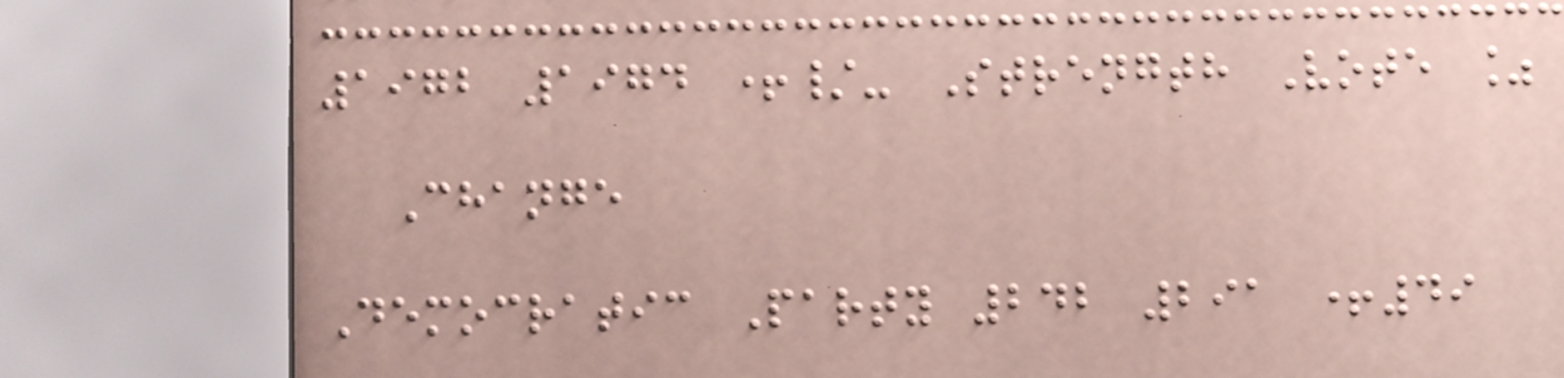1972 1974 +/- Strength Vote %
Change
Democratic Party 242 291 +49
